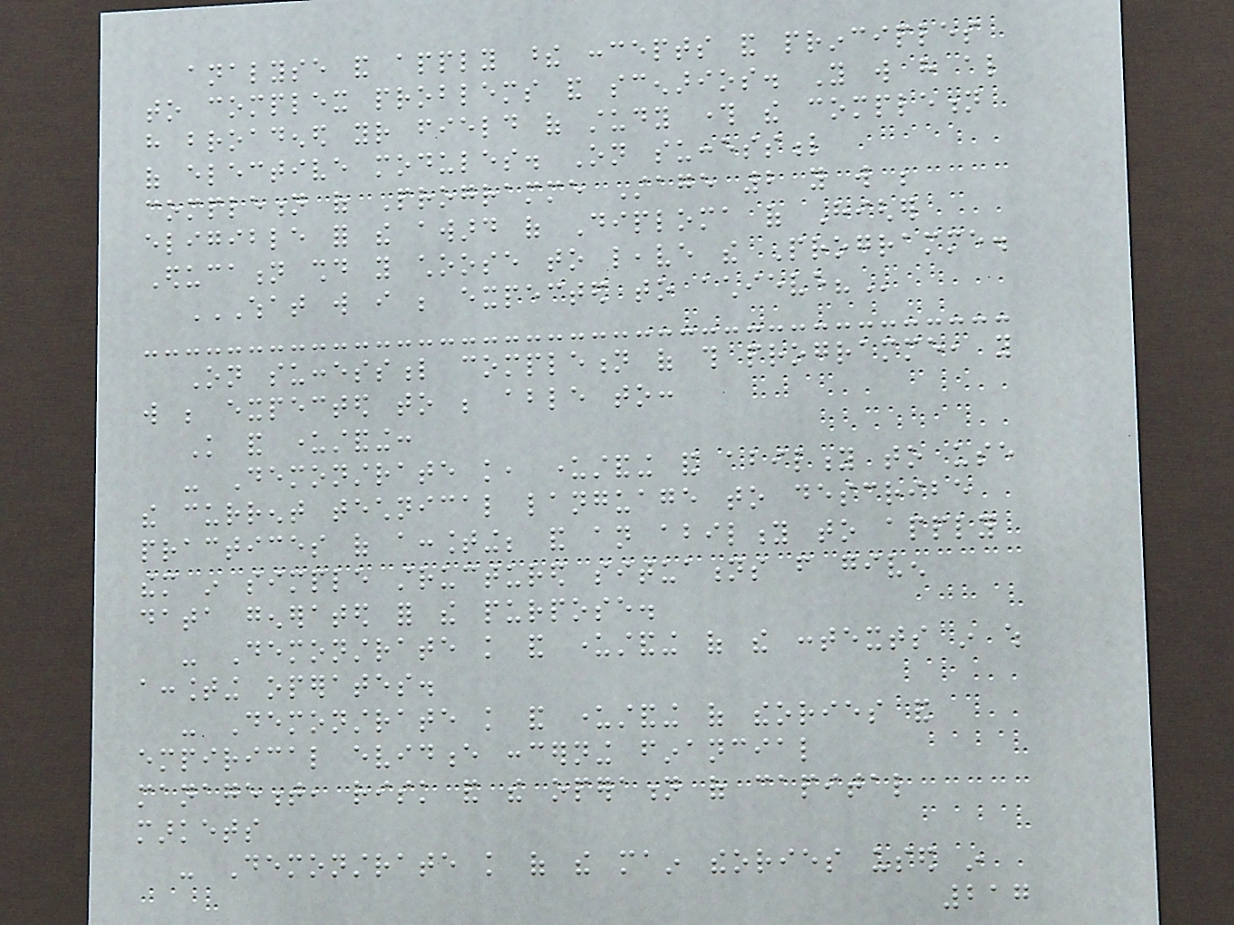analyse and apply these concepts and principles
to complex problems and scenarios. You will have also
have broadened your field of study through the completion
of elective modules. On successful
completion of Programme Stage 2 you will be
eligible for the award of Diploma of Higher
Education should you choose to leave the Programme.
WHAT WILL I BE EXPECTED TO ACHIEVE?
On successful completion of this programme, you
will be expected to be able to:
Knowledge and understanding:
- Demonstrate knowledge, understanding and ability to use
the current technical language to describe
practices of accounting; and an ability to apply
them in simple structured situations from given
data generated for the purpose.
- Demonstrate knowledge and understanding of the contexts in which
accounting operates.
- Demonstrate knowledge and understanding of theories and
empirical evidence concerning financial
management, risk and the operation of capital
markets
- Demonstrate knowledge of the main theories used in
217
